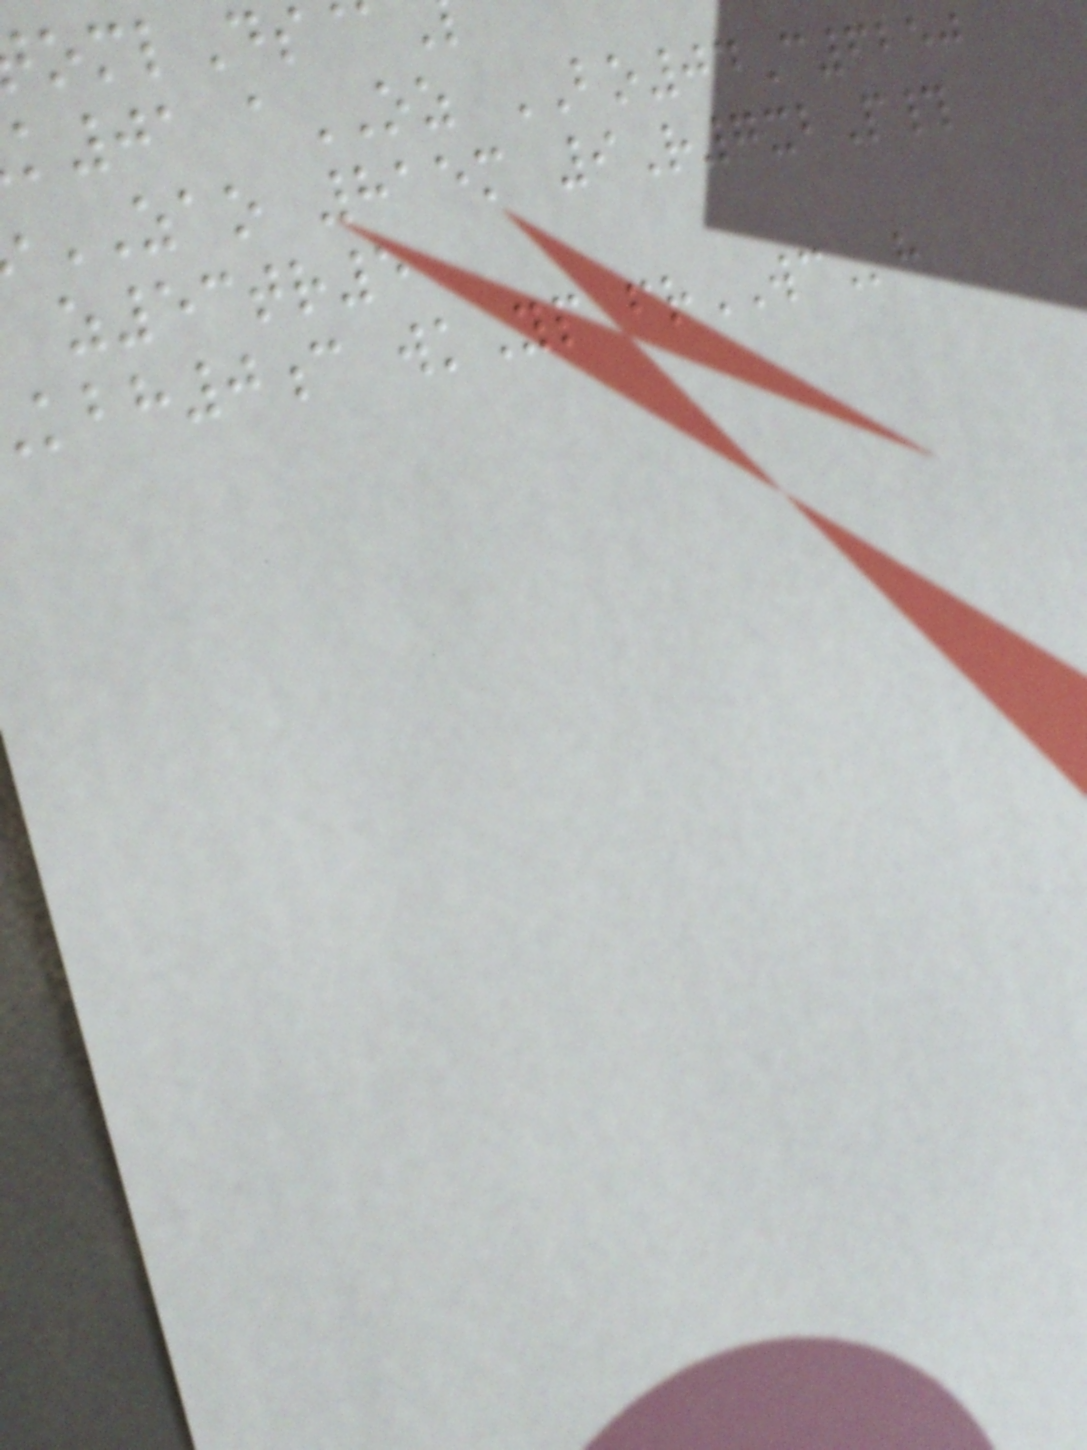k01 aOZ BO04C6250
ZAO 815m 9R7xbP#
z53tr5
kbh0c wkYp frWCh
